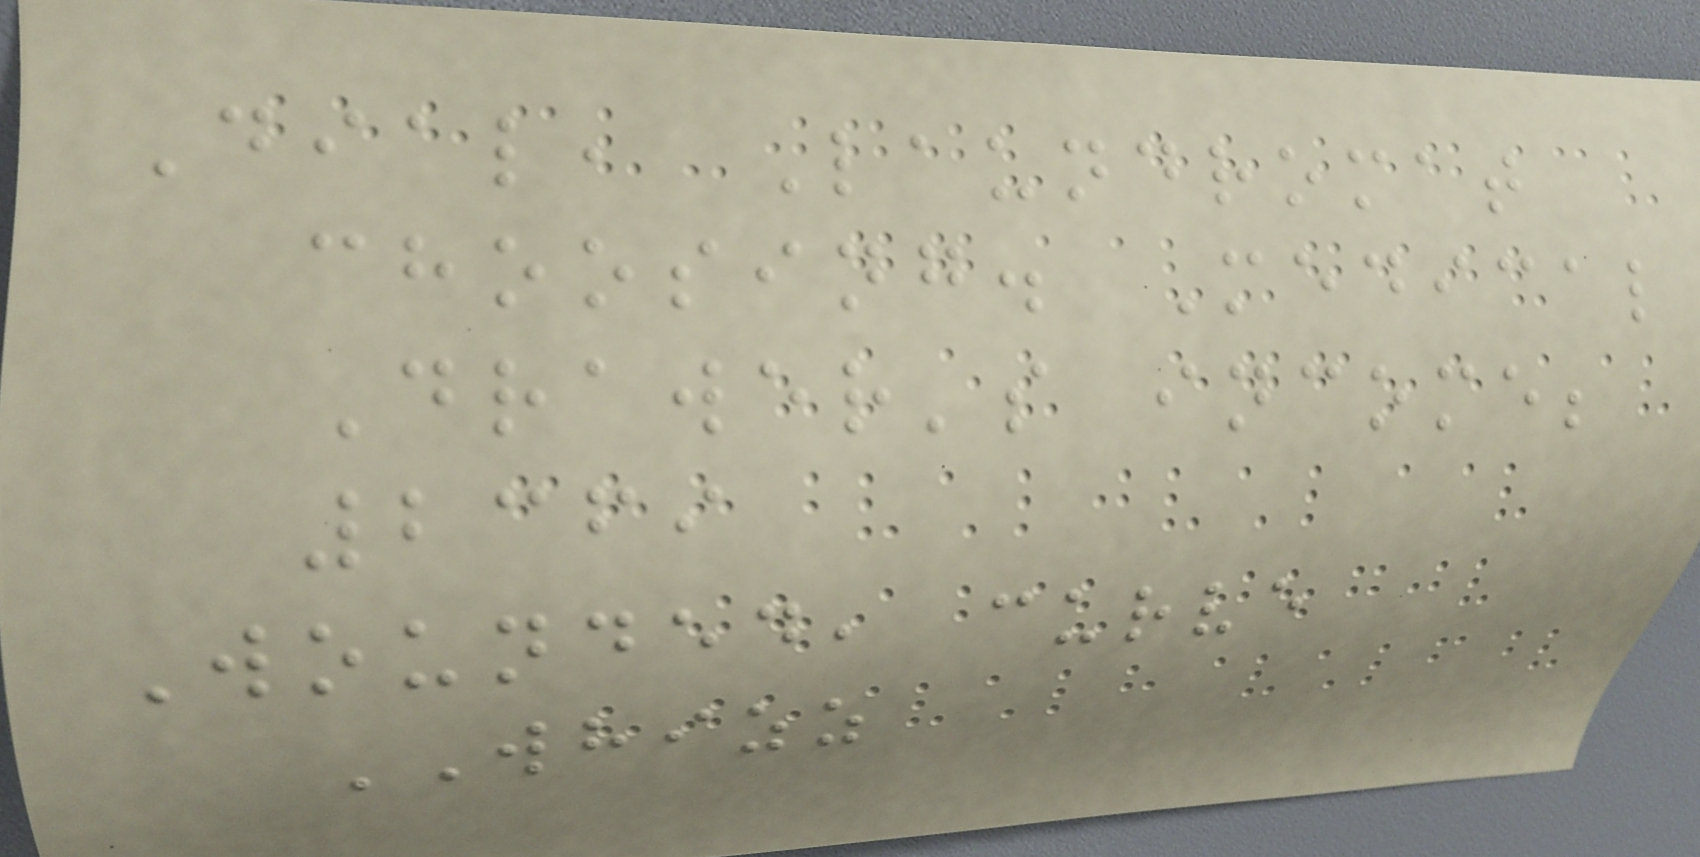Dial, Laundromat
choosing. Medical
Drawer's income;
2369
Wounded, curve
WHIZZ
